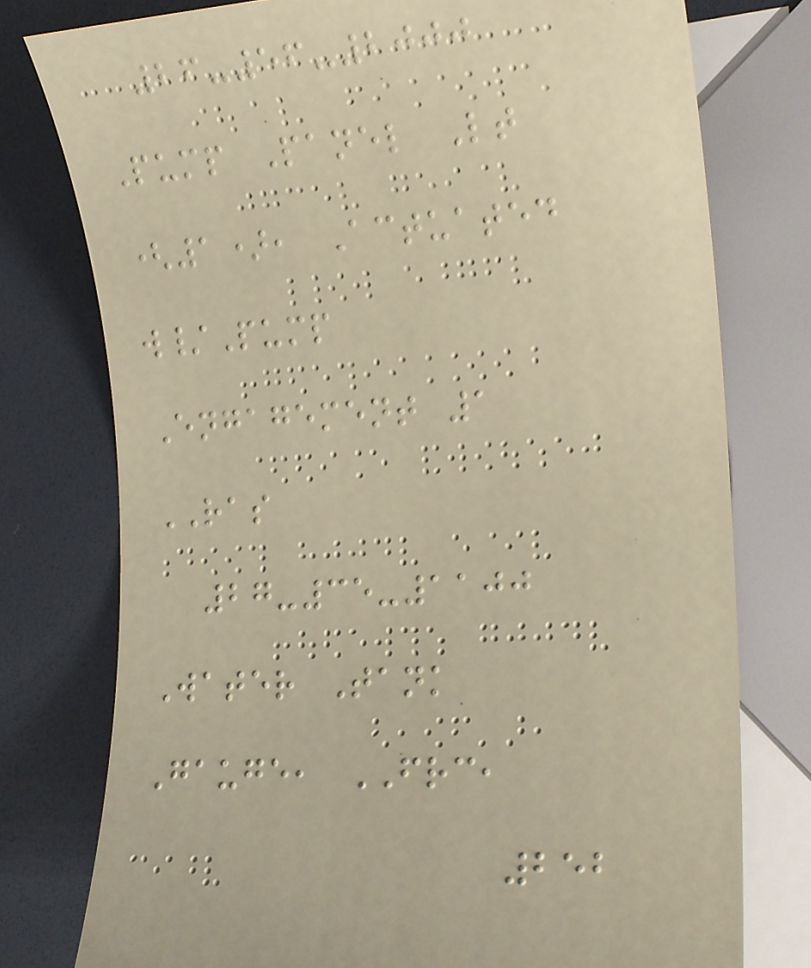26-56-2000
Pump Panel Lt
(1), Actuated
w/Pump
Engagement 1
RAS
27-35-1100
Water Tank
Gauge, FRC,
252
